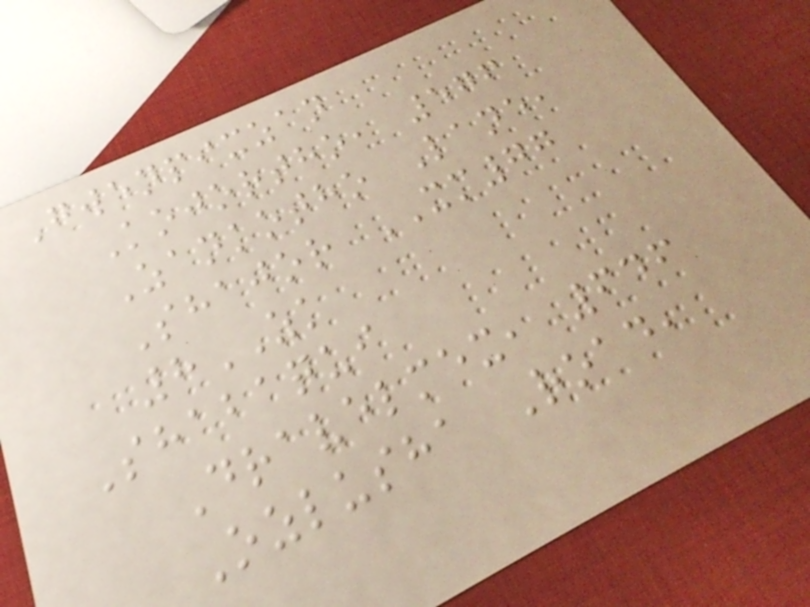Gwenpixzan
Kojortho, 576
Zankotho Lane,
Shajor XM77
8ZK
Shabaqui
Dravelmex, 646
Ozlusha Road,
